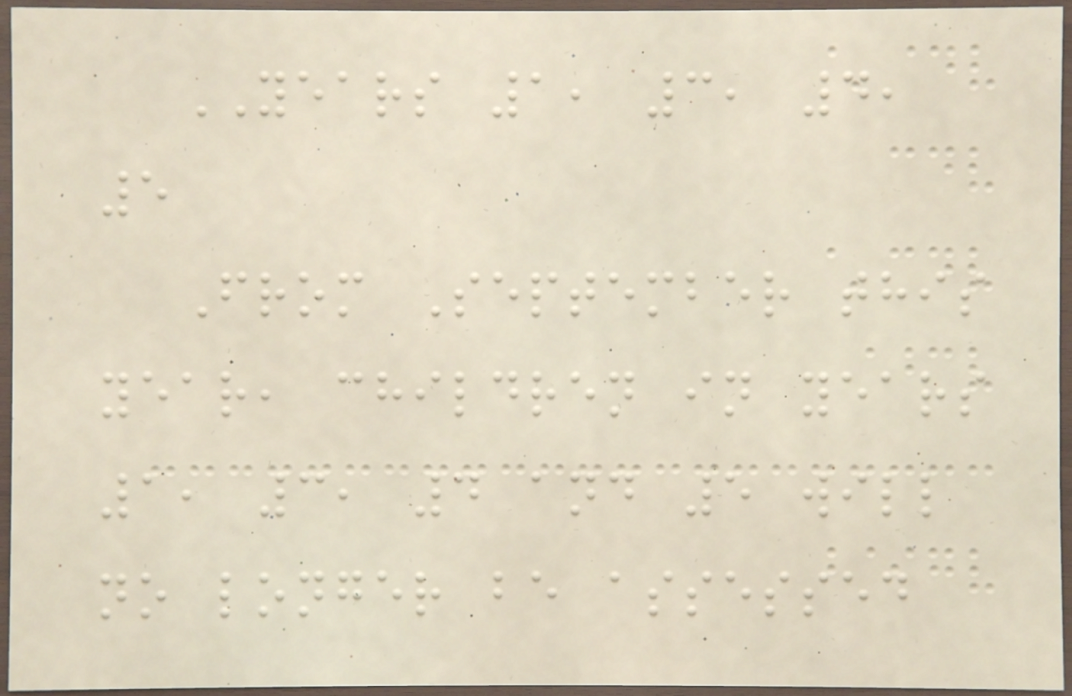YEARS 1, 3, 4,
5
From September this
year, children in years
1, 3, 4 and 5 will
no longer be assessed
